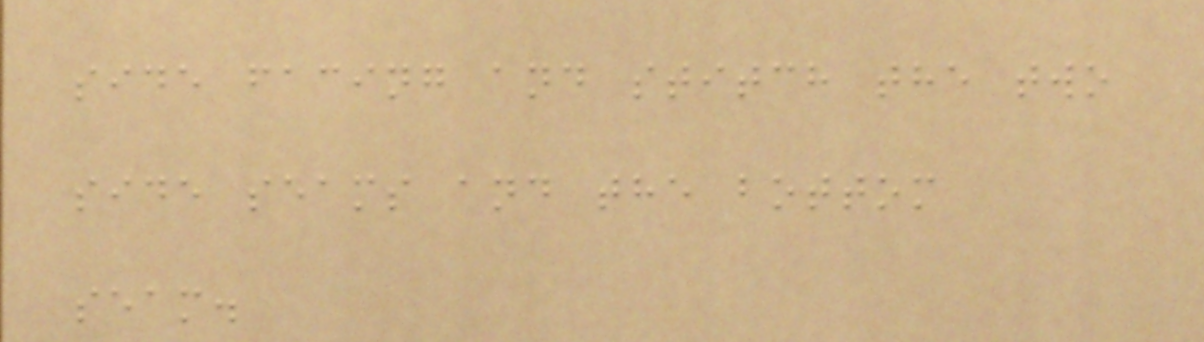side facing and stitch the two
side seams and the bottom
seam.
